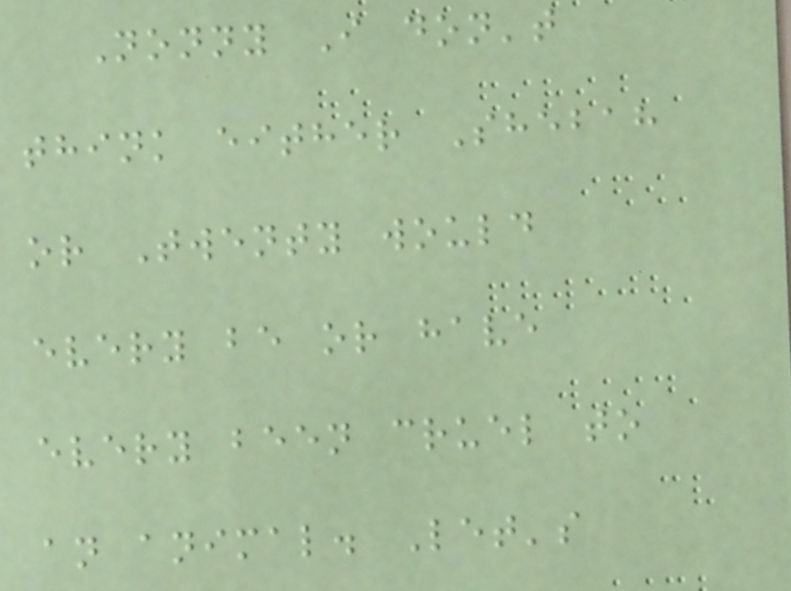Nonny I don't
think either Shebah
or Twenty would
every be or have
every been cruel to
an animal. Let's
